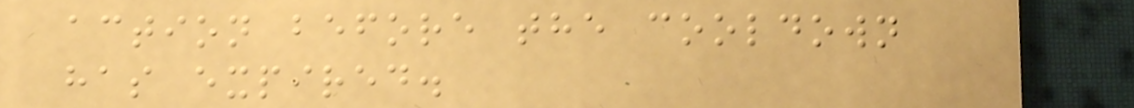action before the cooldown
has expired.
